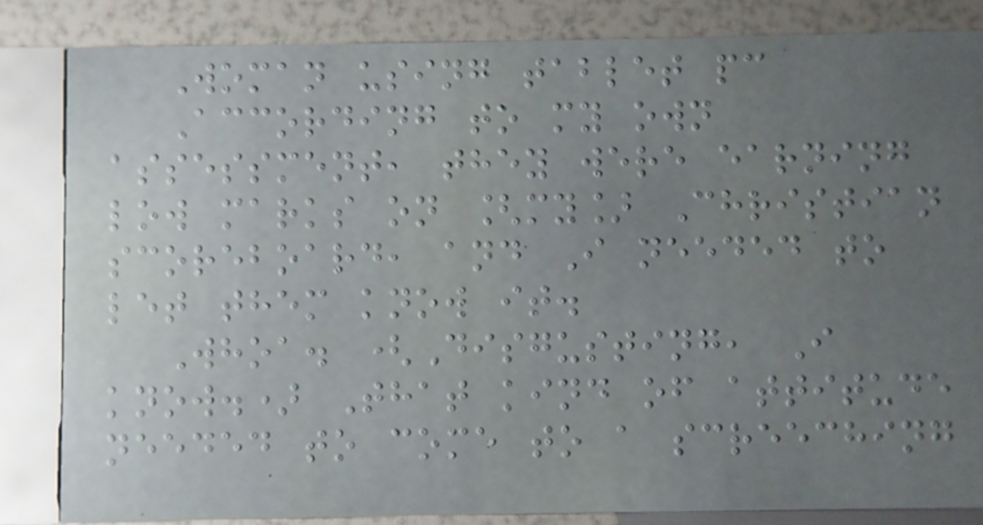Woman using tablet pc
According to my own
assessment, they were earning
low marks on [my] Christian
scoreboard, and I needed to
let them know it.
Whoa. (Disgusting, I
know.) That kind of attitude
needed to come to a screeching
